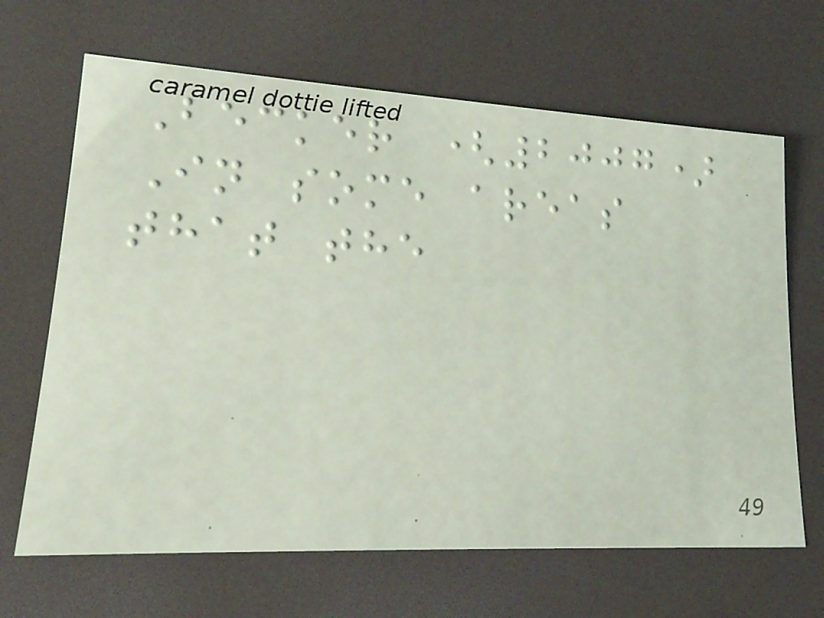Becker (2007)
In some areas
that the
